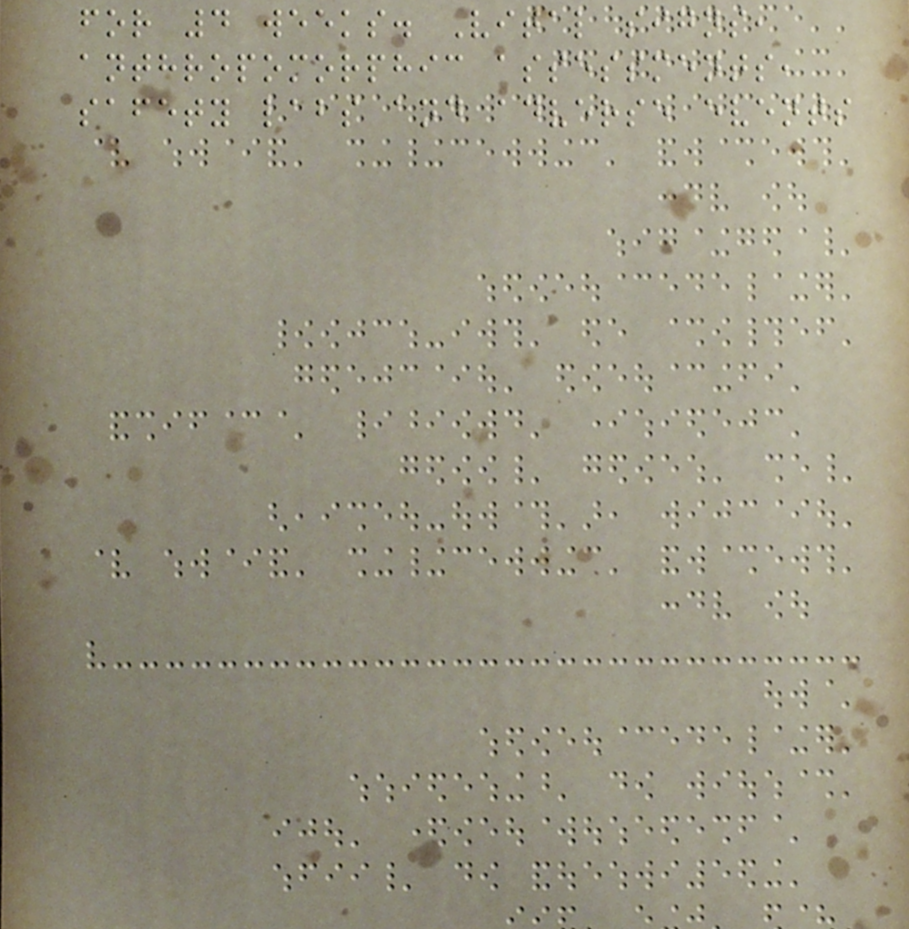for 4 weeks. Vital signs,
anthropomorphic assessments,
safety labs and adverse events
